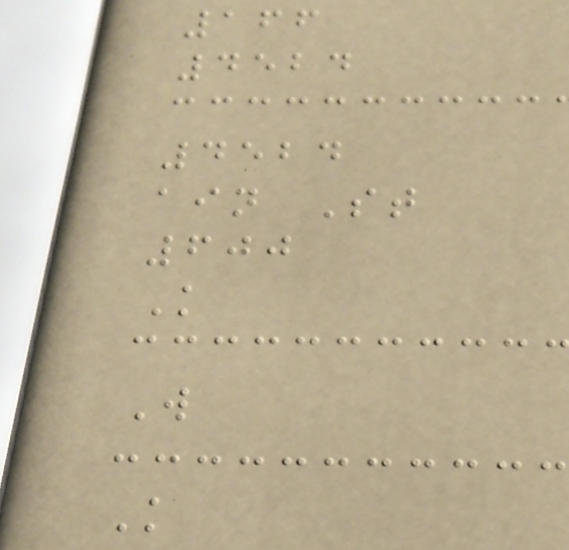166
4524
4524
ain St
600
K
W
K
